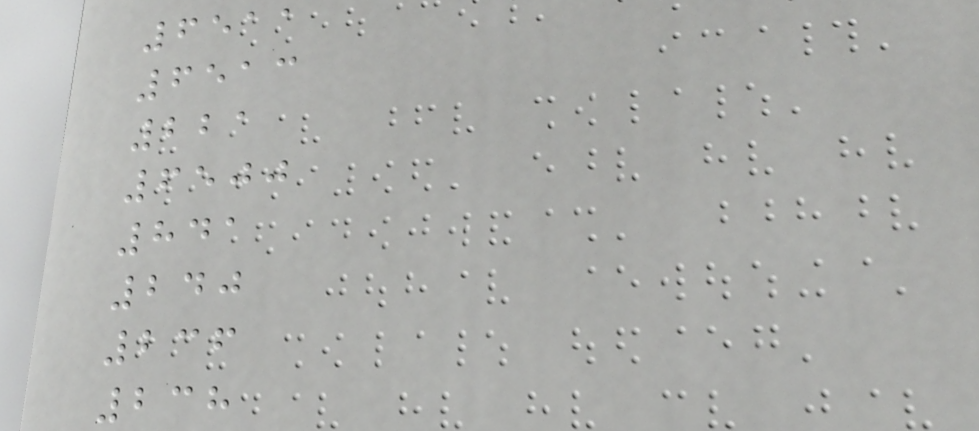6511
6513
221
6500
841
240
236
238
